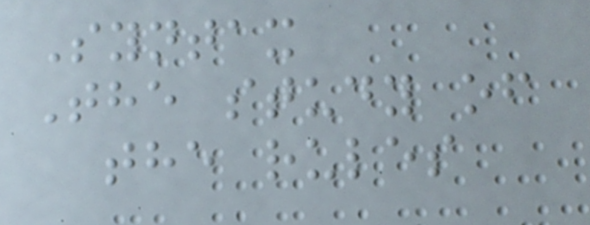Syntax
The study of
the rules
